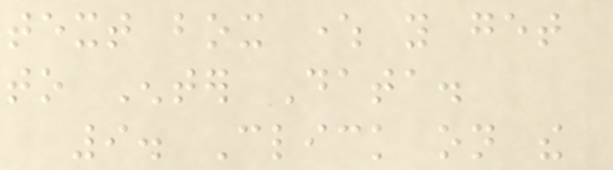text box where you get
to Enter Data.
9. Click on the
